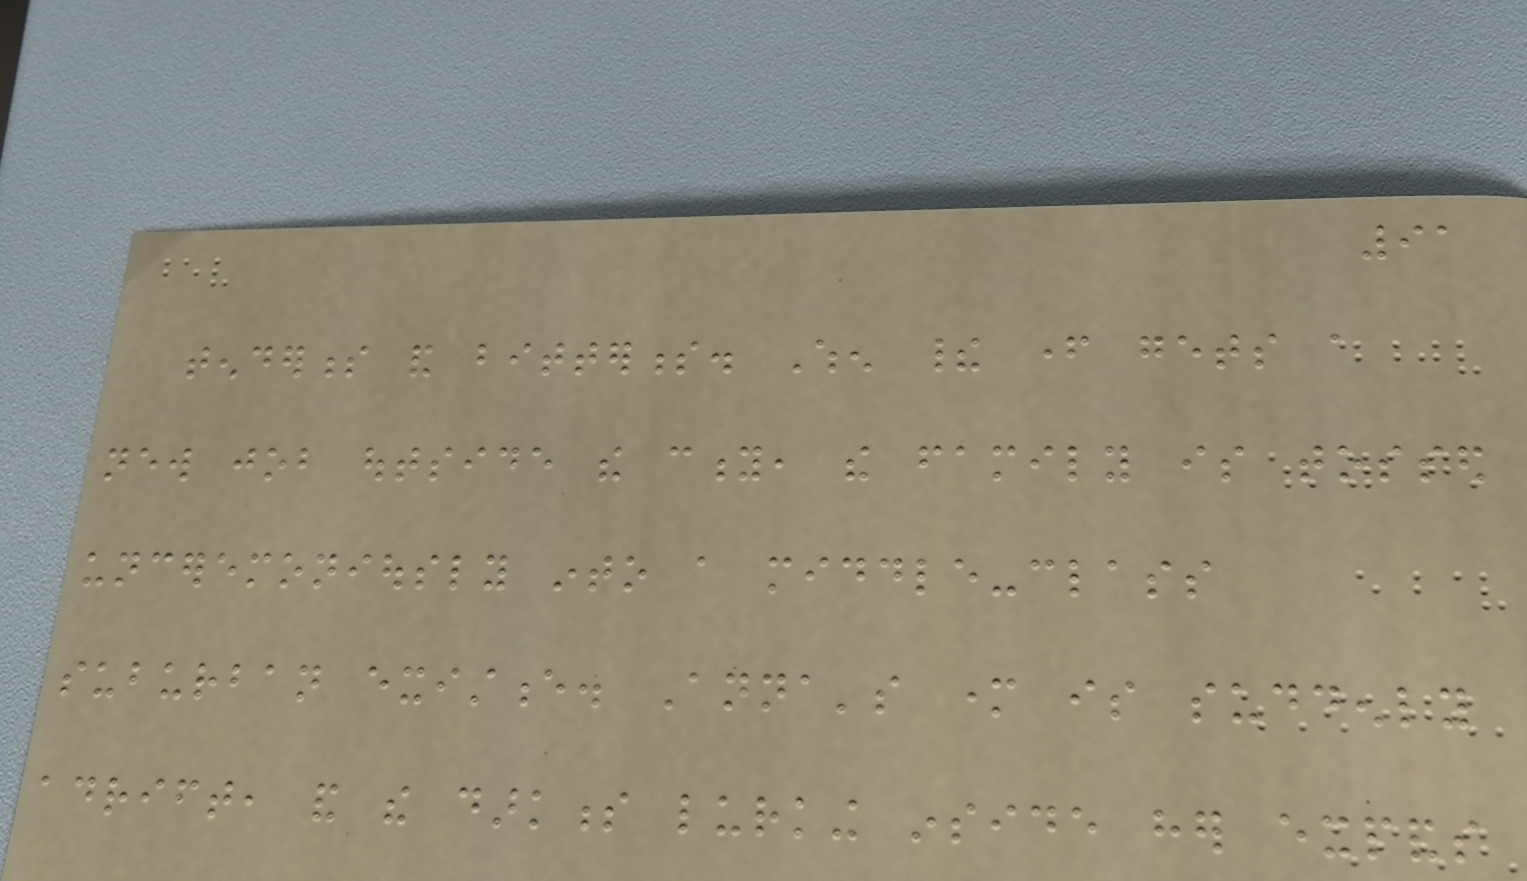91
tenderness and bitterness. When their father gets a
new job outside the city, the family is tossed
unceremoniously into a middle-class
suburban existence. Anna's mother is suddenly
adrift, and the darkness lurking inside her expands
